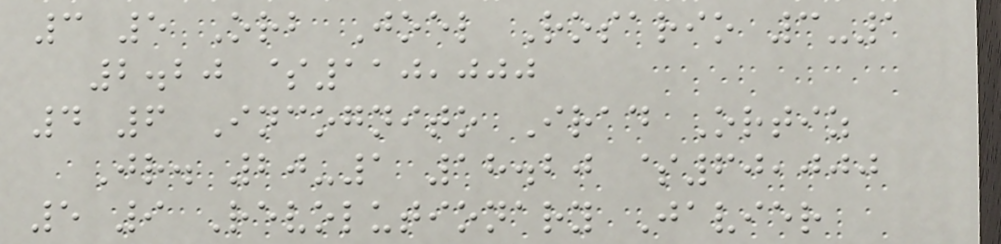3 5 Orb Joel Rosario 3-1
2.20 $110,000
4 6 Incognito Irad Ortiz
Jr. 20-1 18.20 $60,000
5 9 Revolutionary Javier
